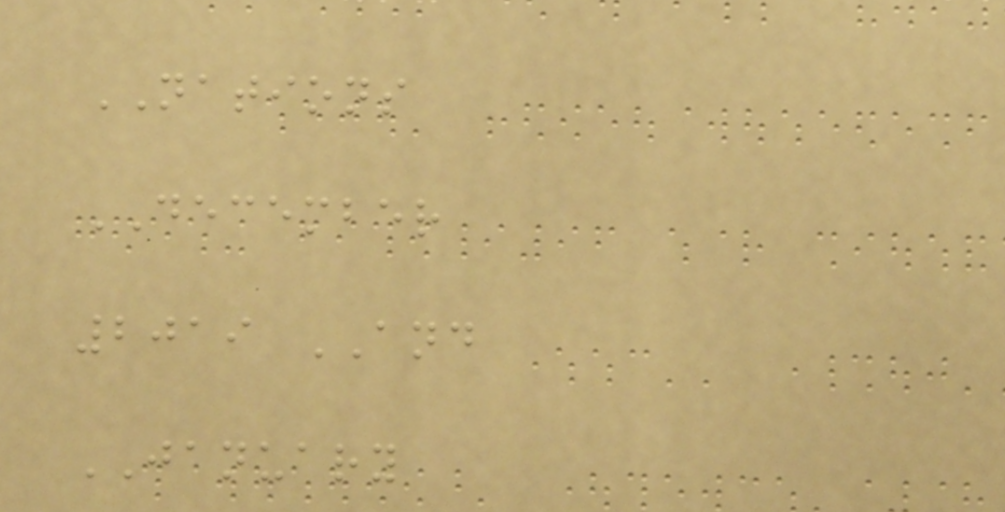NATIONS
DECEMBER
2019 AND
JANUARY
